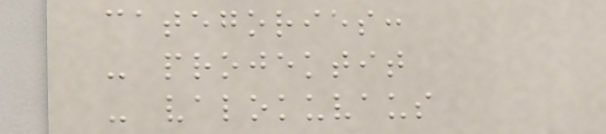categories:
- projektit
- valokuvaus
